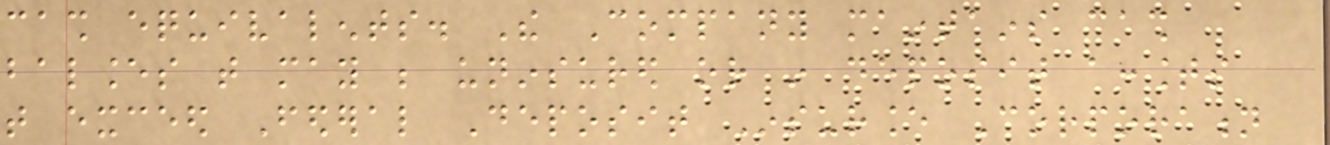cash equivalents. The Company maintains cash
balances that may be uninsured or in deposit accounts
that exceed Federal Deposit Insurance Corporation
